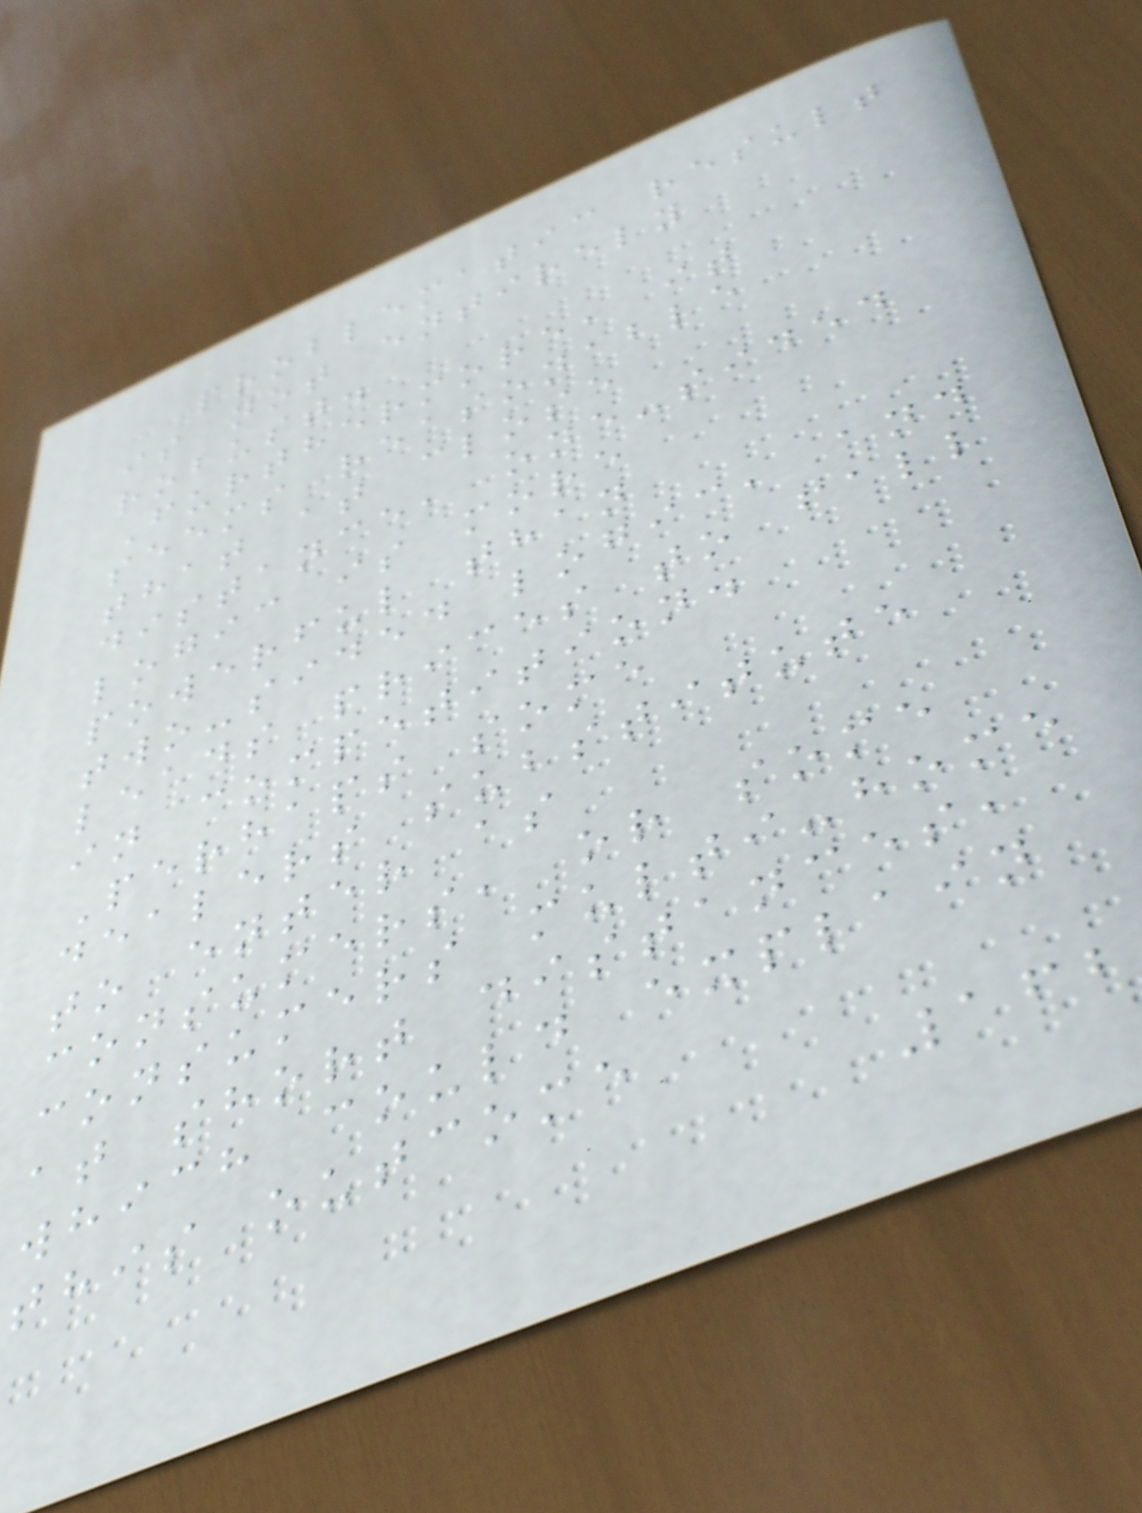problematic result
is not entirely
robust.
Furthermore, it
seems reasonable
that at close
distance, one-sided
logic is more
powerful than
two-sided logic, and
leads prices to fall
in competition.
Perhaps some
dealers substitute
to enter as
consumers, or some
consumers multi-home
at short distances,
which could explain
this outcome
162
